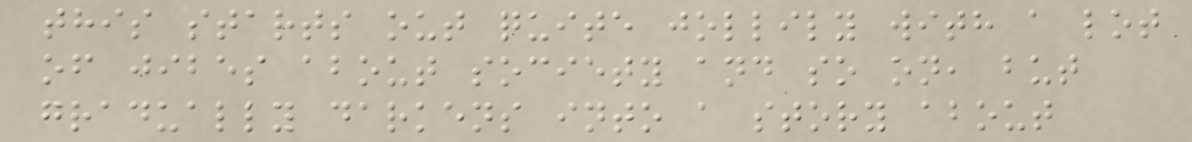this starts out quite jollily with a lot
of jibes about society and so on, but
gradually darkens into a story about
